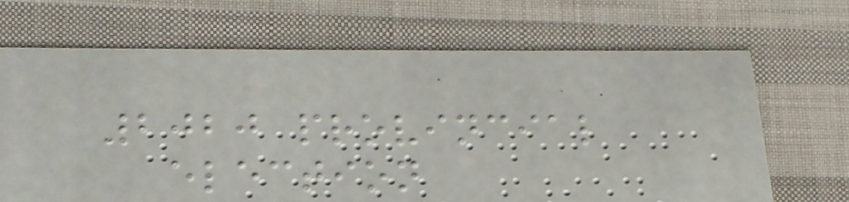2020 provincial
election
